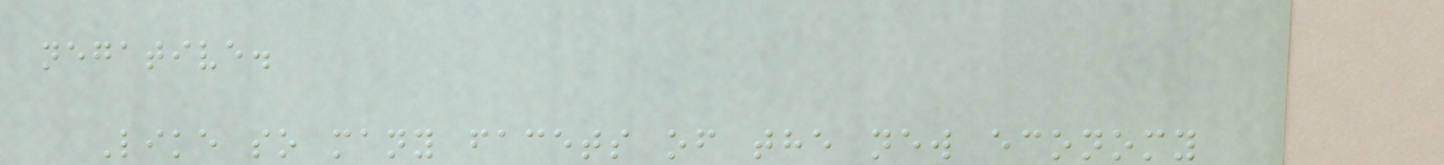negative.
Like so many facets of the new economy
